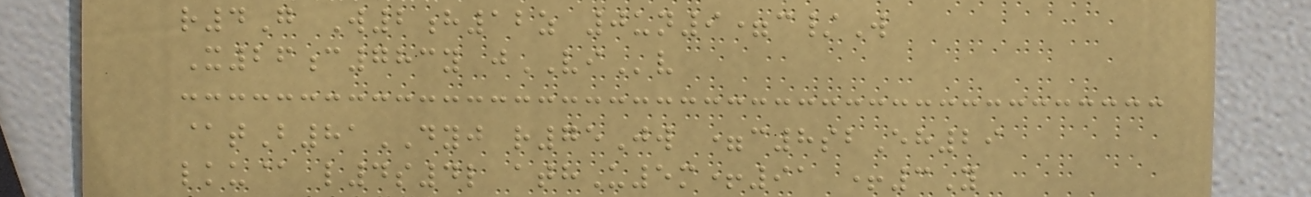r4G W2h12z 0un9=c/W
X26c783y jVIv
@tB81DYJ r75Jw =c8sbEh29
lku@ l4s4l athU5m+91 +3Y
